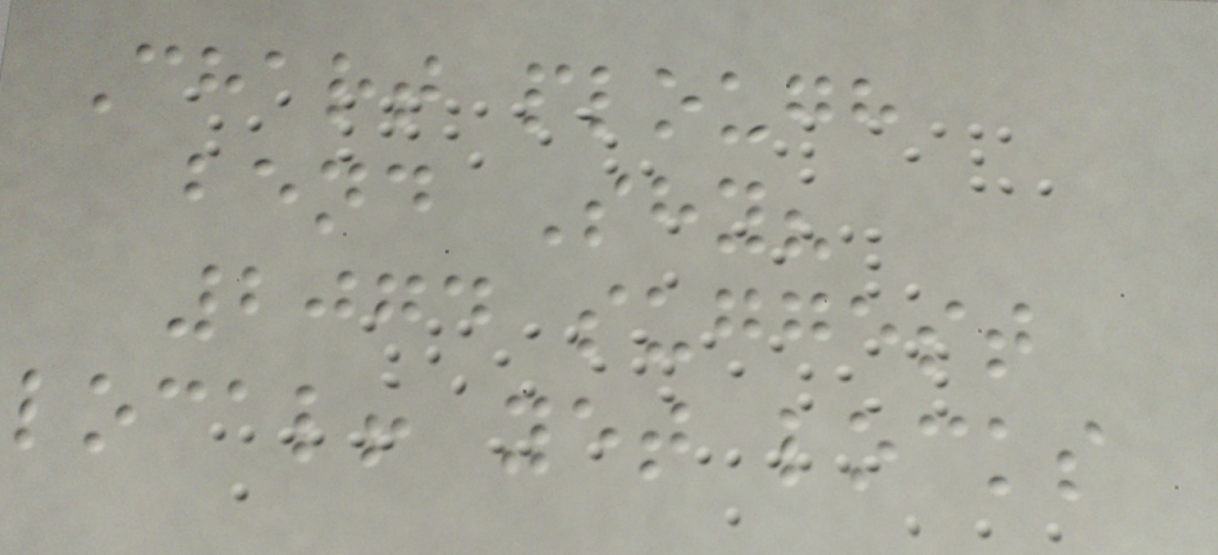Chart plough
bend Shy?
2074 suggest
local! yet locks
